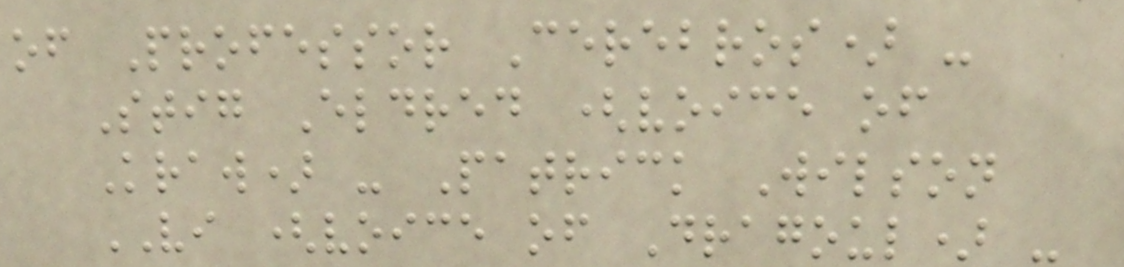of Professor Cerebros) -
Stig Eldred (voice of
Kraw) - Patrick Wilson
VI (voice of Dragoul) -
